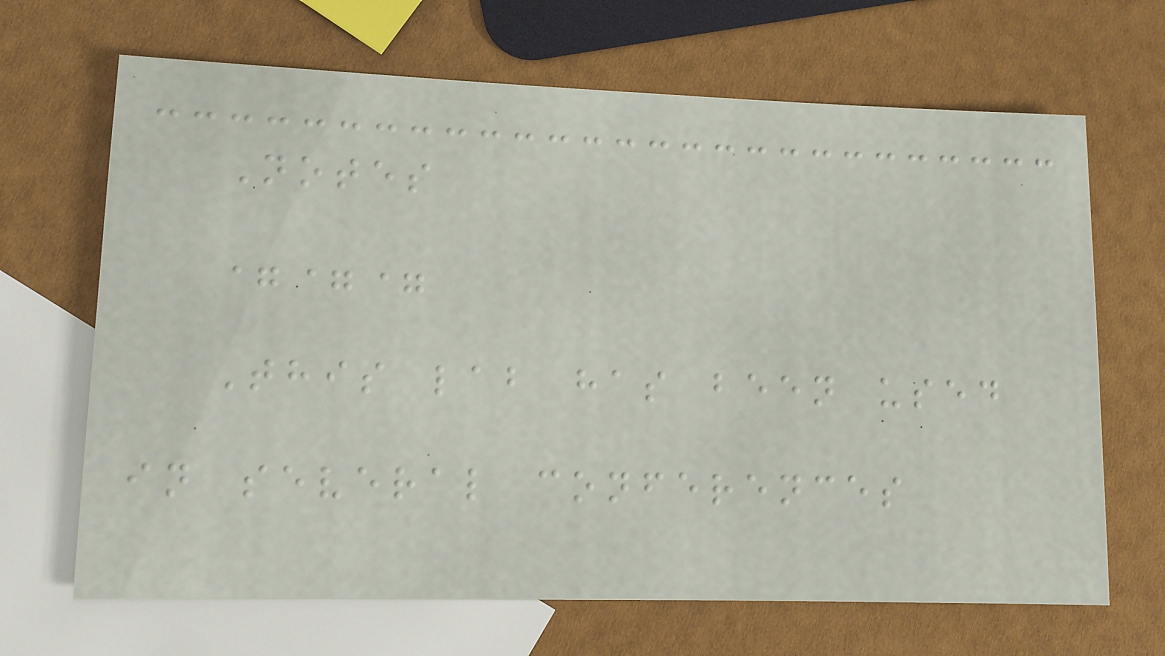Notes
===
This lab has been used
in several conferences
